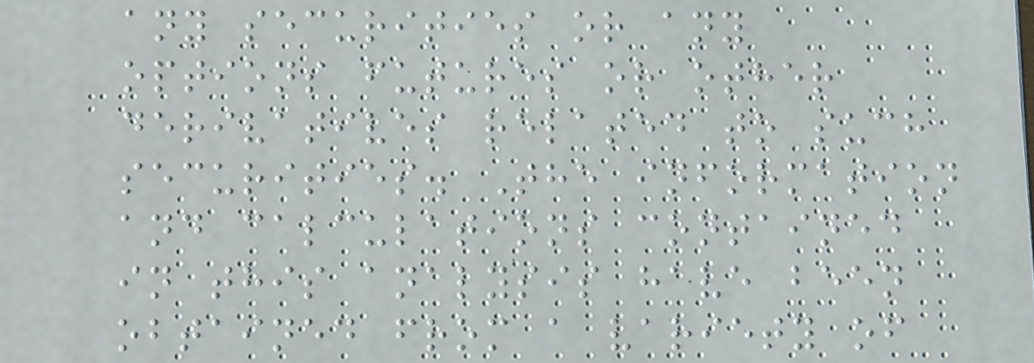any securities or any
options futures or other
derivatives related to such
securities. The information
and calculations contained
in this analysis have been
obtained from a variety of
